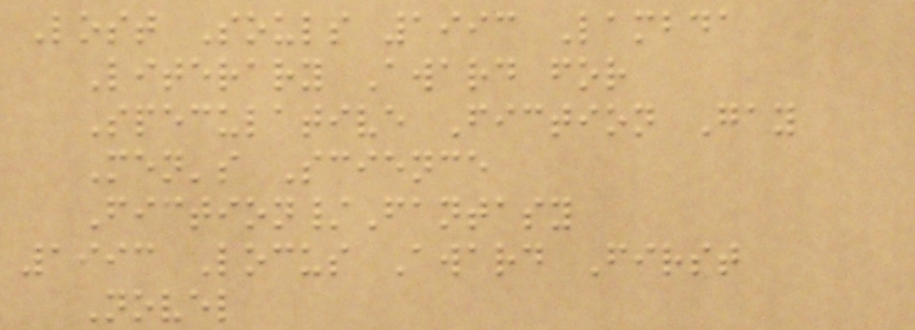Lost Souls 1993 Lambda
Literary Award for
Speculative Fiction Gay
Men's Science
Fiction/Fantasy
1993 Locus Award First
Novel
